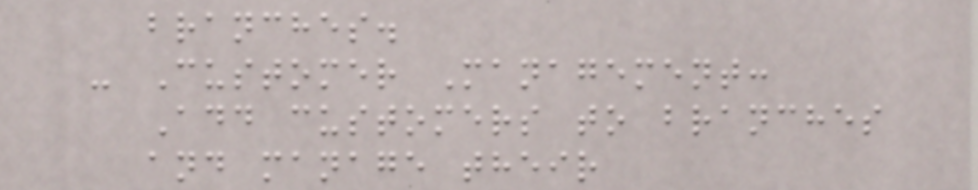branches.
- Customer Management:
Add customers to branches
and manage their
